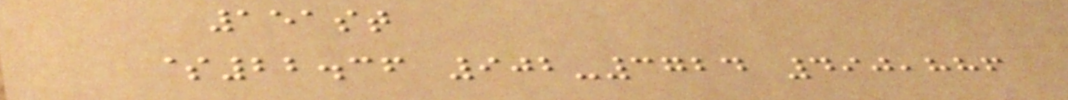151st
$22.36 902-3724 490,886
